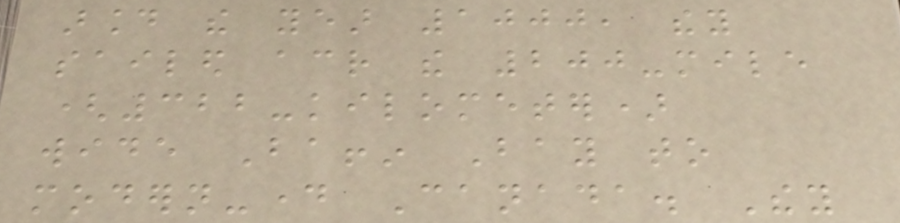around the year 1000, they
sailed across the 200-mile
(322-kilometer)
wide Baffin Bay to
modern-day Canada. They
